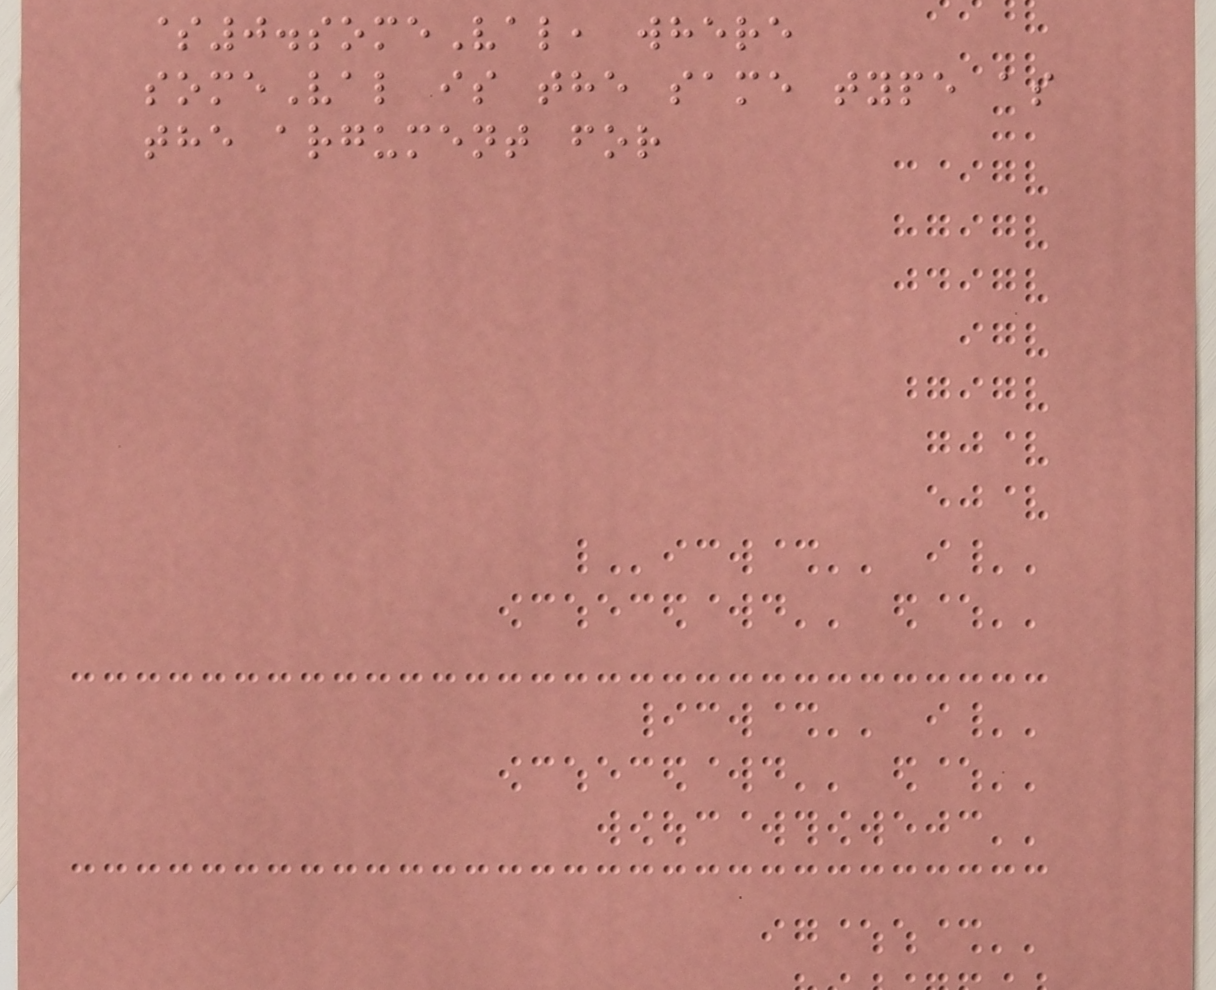$0.someVal, where
someVal is the same type as
the argument for
